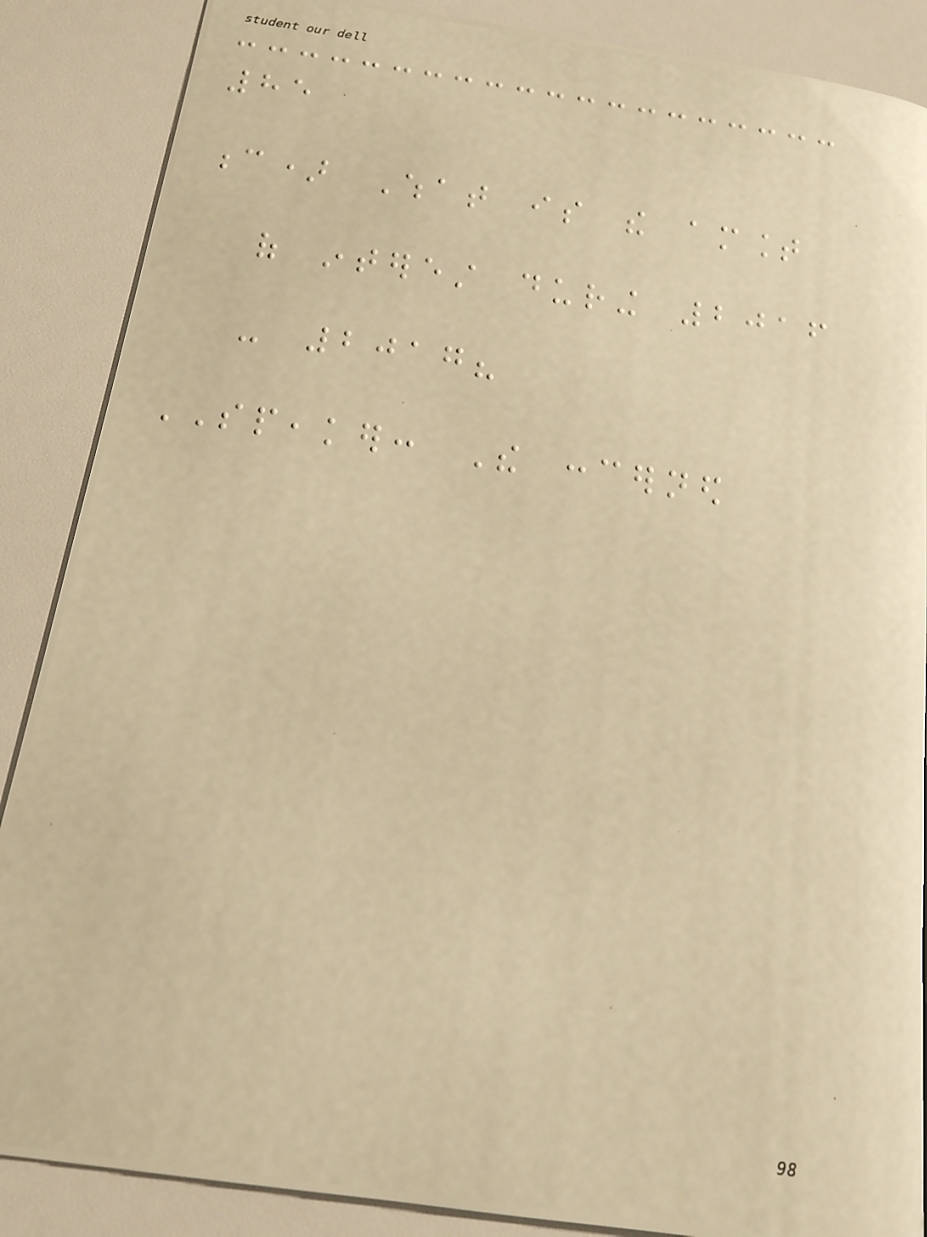85
c) What is the amount
of interest during 2016
- 2017?
SPEAKER: The concerned
